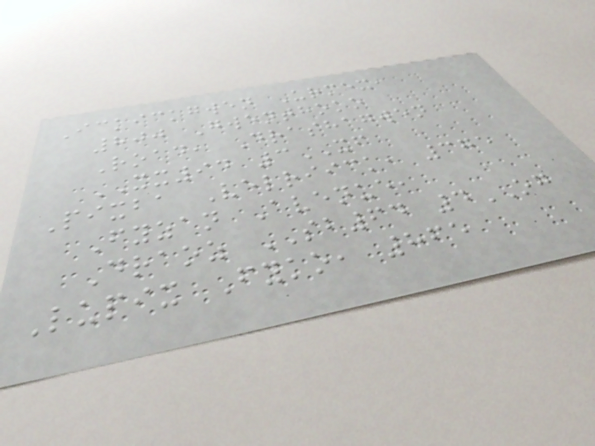Ickickgwen Urmex,
800 Gwenthoko
Road, Drashagwen
XX94 3XF
Pixba Velriick, 375
Fyzan Avenue,
Draoz SB64 4OG
Lupix Fyko, 865
